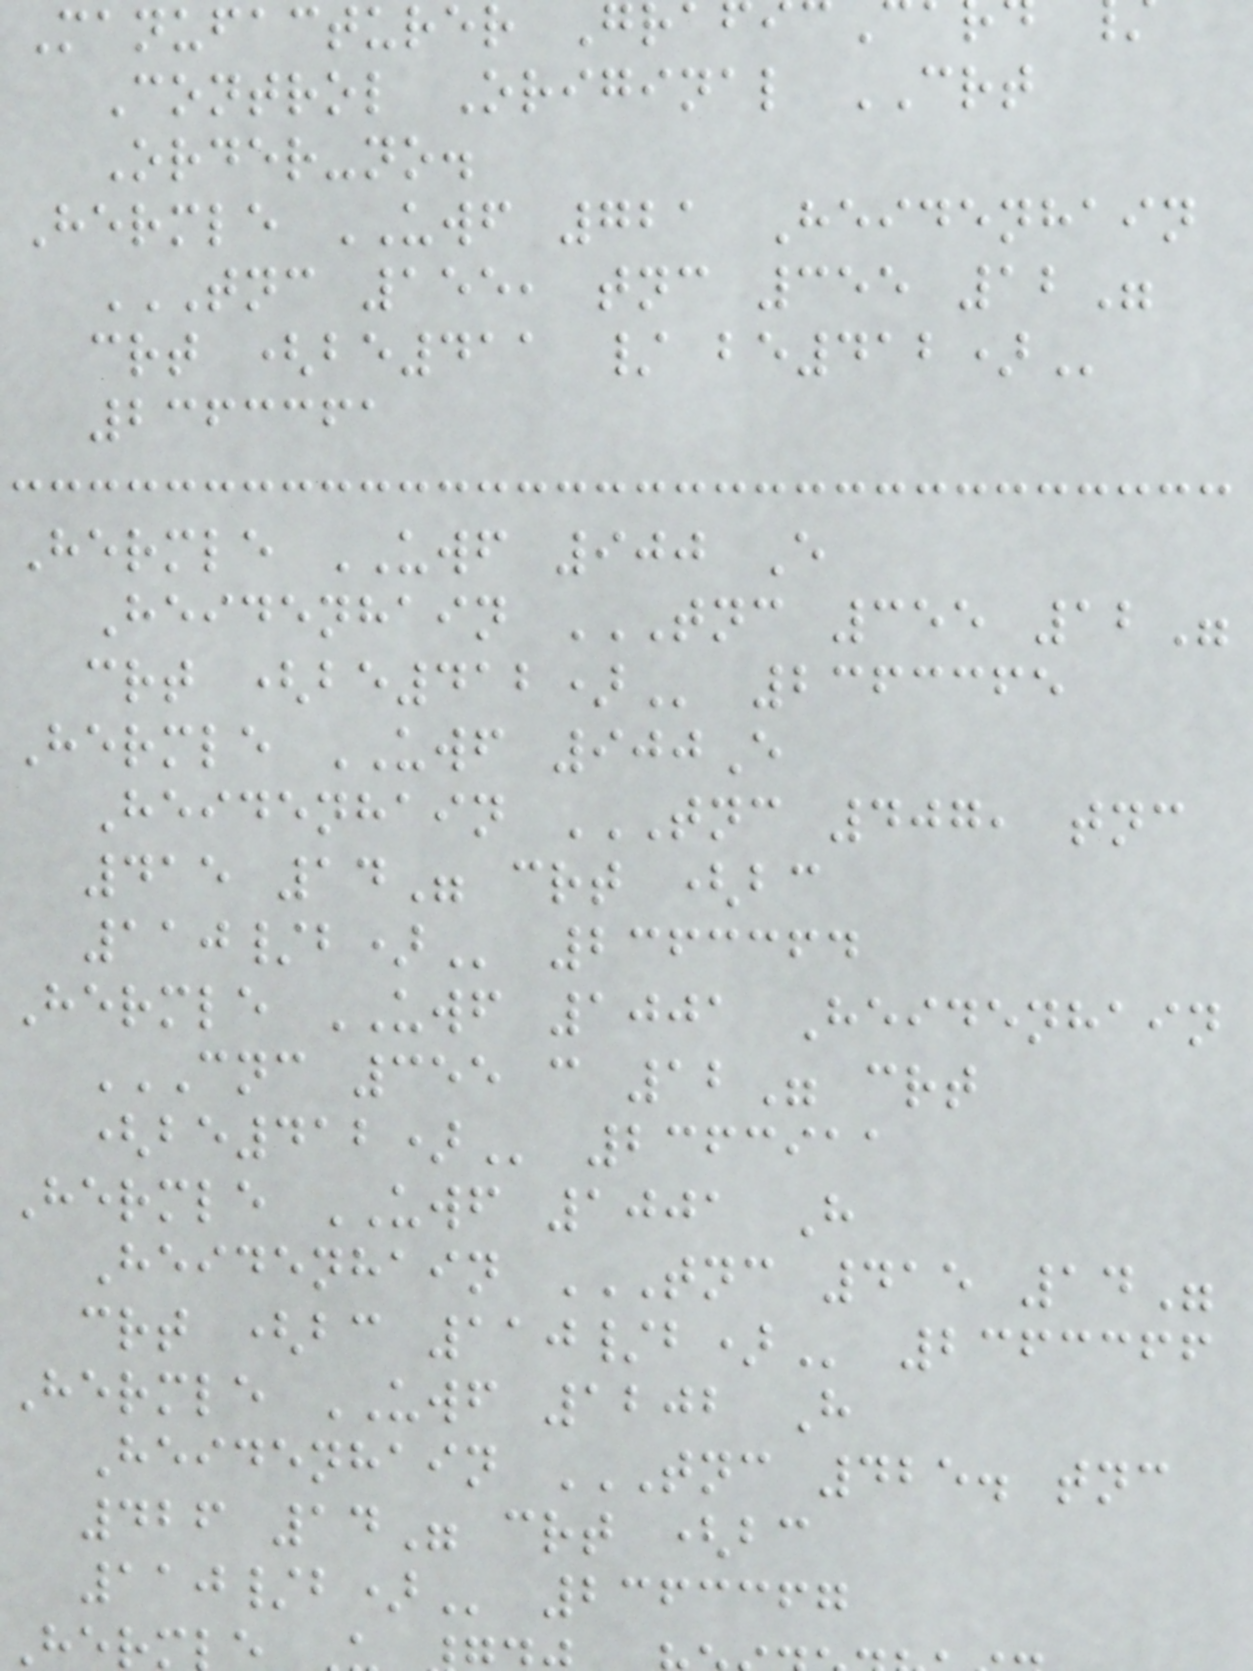Manufacturer Gr
Control Original CRT
Order-no.
Hermle UWF 721 Heidenhain
TNC 155, TNC 355 12"
crt (be411 /
2363361
Hermle UWF 900 E
Heidenhain TNC 355 12"
Hermle UWF 900E
Heidenhain TNC 407, TNC
415 14" crt (bc
2363364
Hermle UWF 1001 Heidenhain
CNC 355 C 12" CRT
2363911
Hermle UWF 1001 H
Heidenhain TNC 415 14"
crt (bc
Hermle UWF 1202 H
Heidenhain TNC 425. TNC
426 14" crt (bc
2363367
